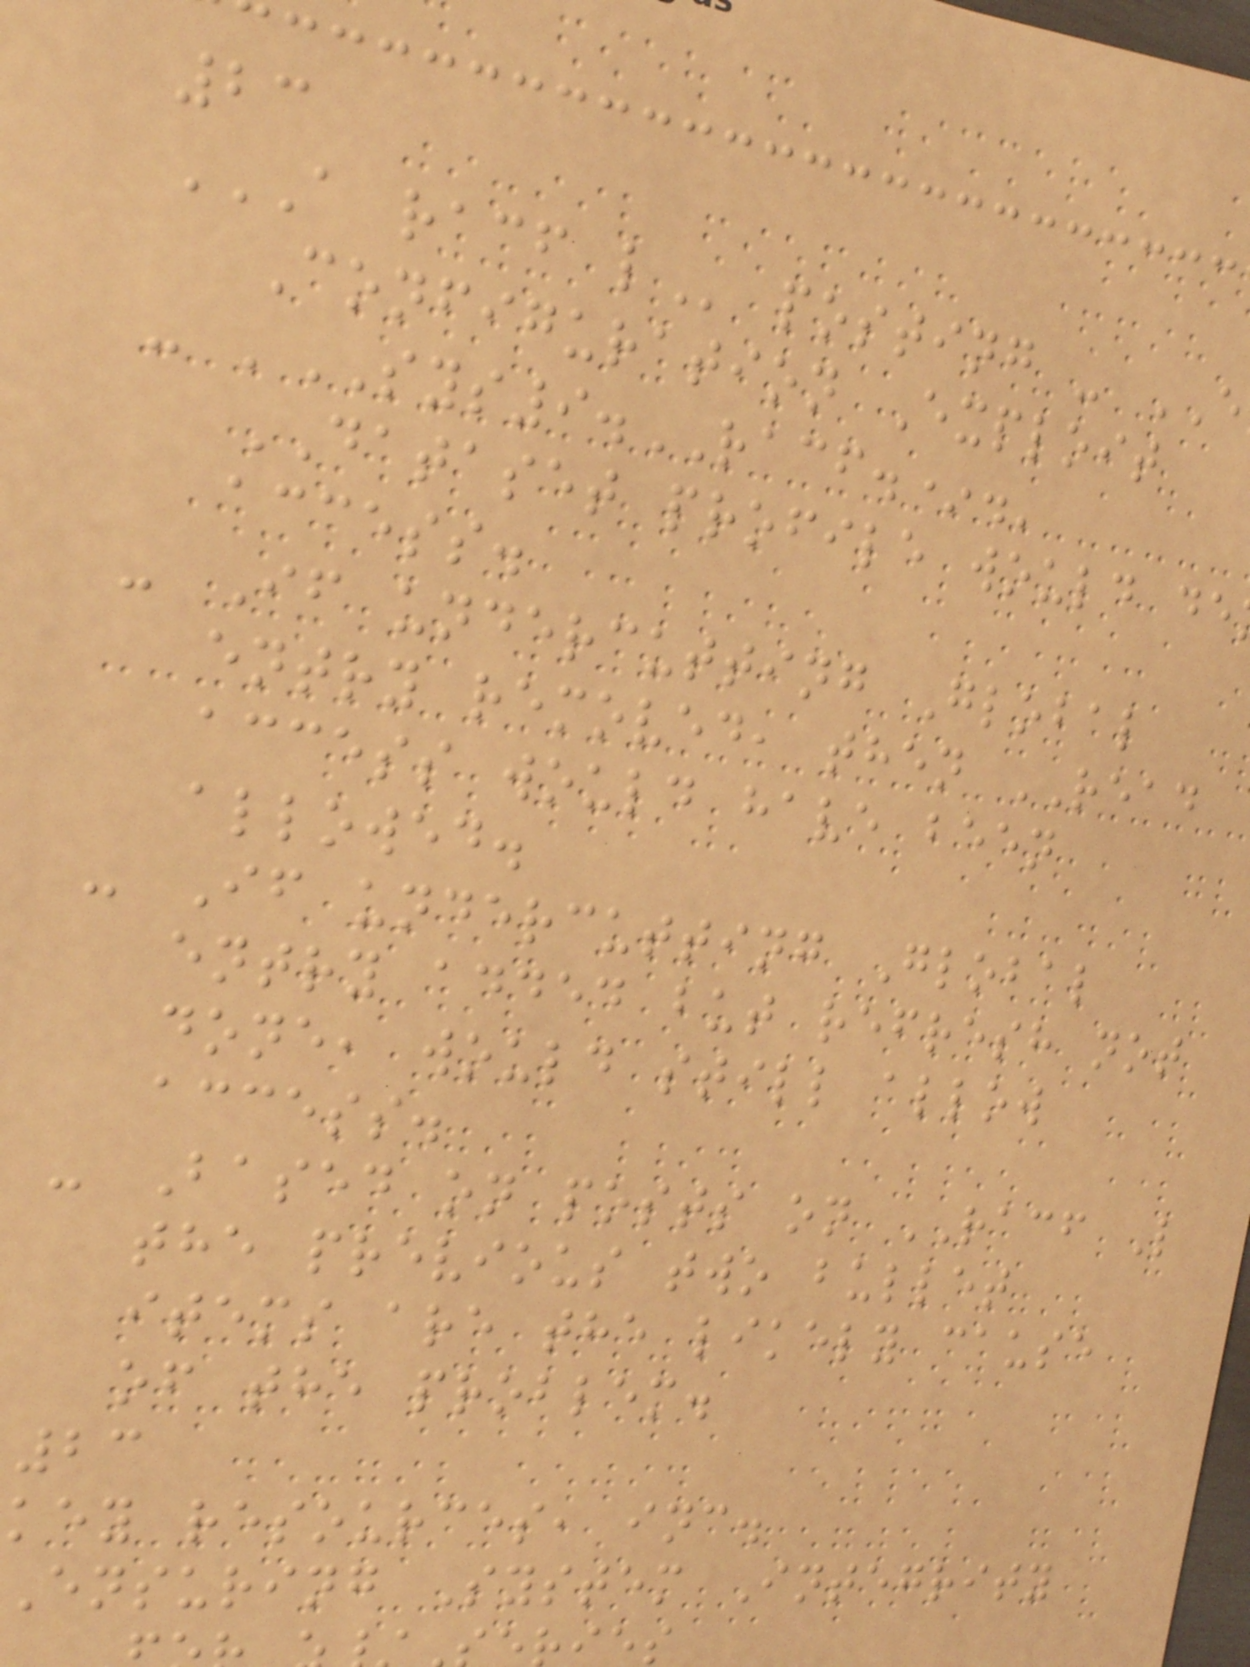23
A RACF L posting -
Configuration Exploit
- 'SYS9.RACF.*.'
DATASET profile would de
access.
- If undercutting Global
entry removed, then READ
access would have been
allowed.
- If undercutting Global
entry added but refresh not
done, would still allow
access.
- Based on posts on RACF L
the previous two bullet
items are the likely cause
of the problem.
23
key resources, inc.
ensuring System Integrity
